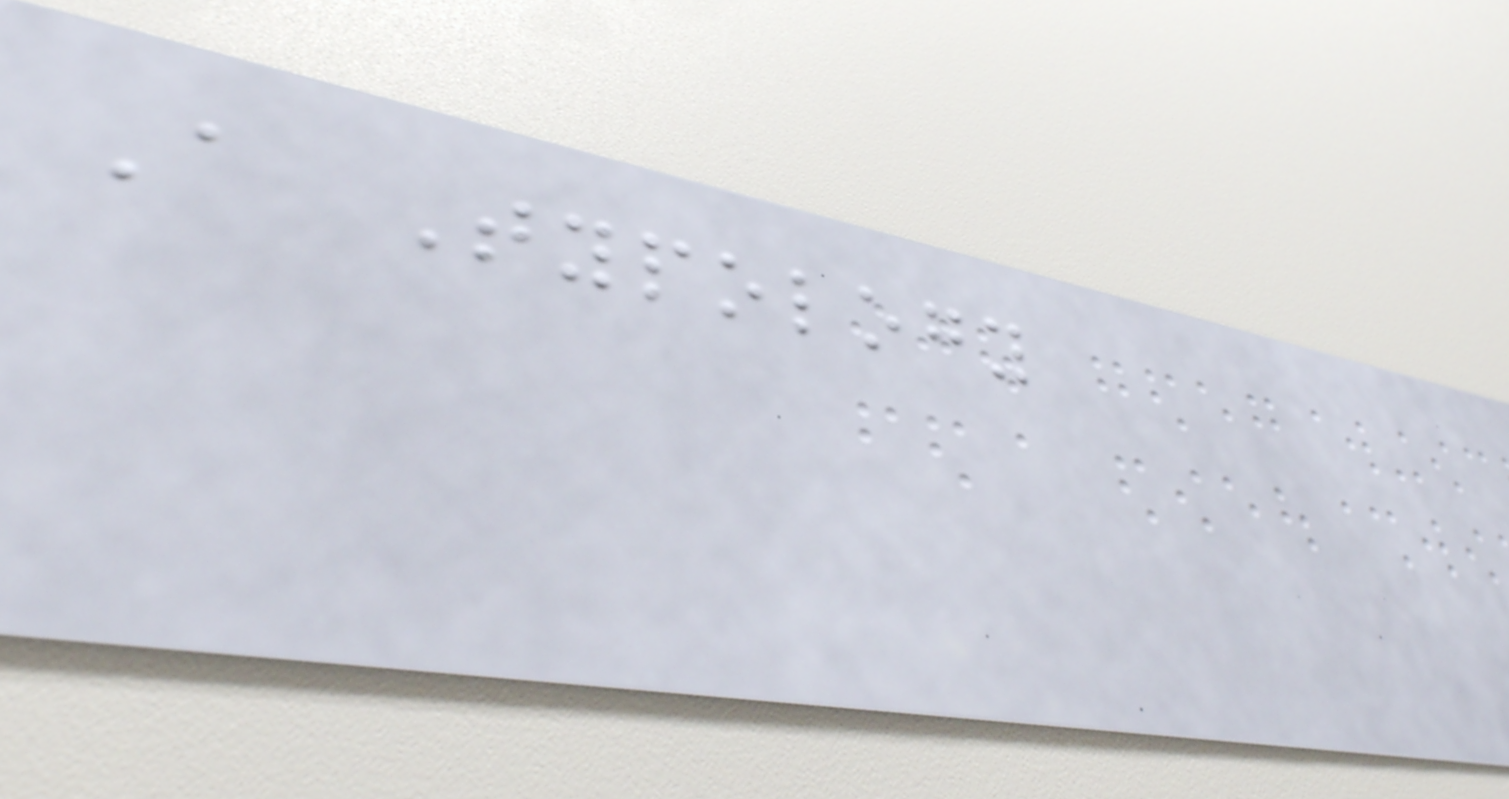A Typology
